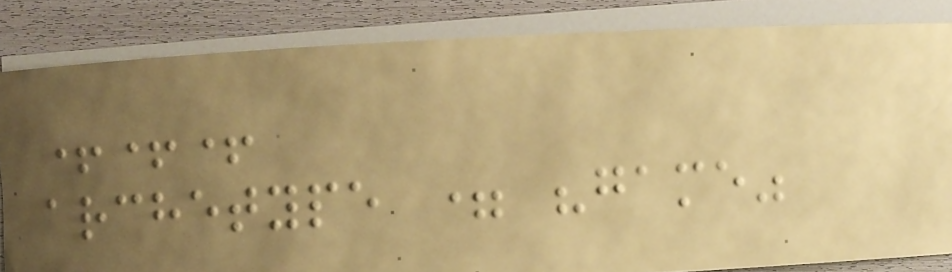+++
archetype = "game"
